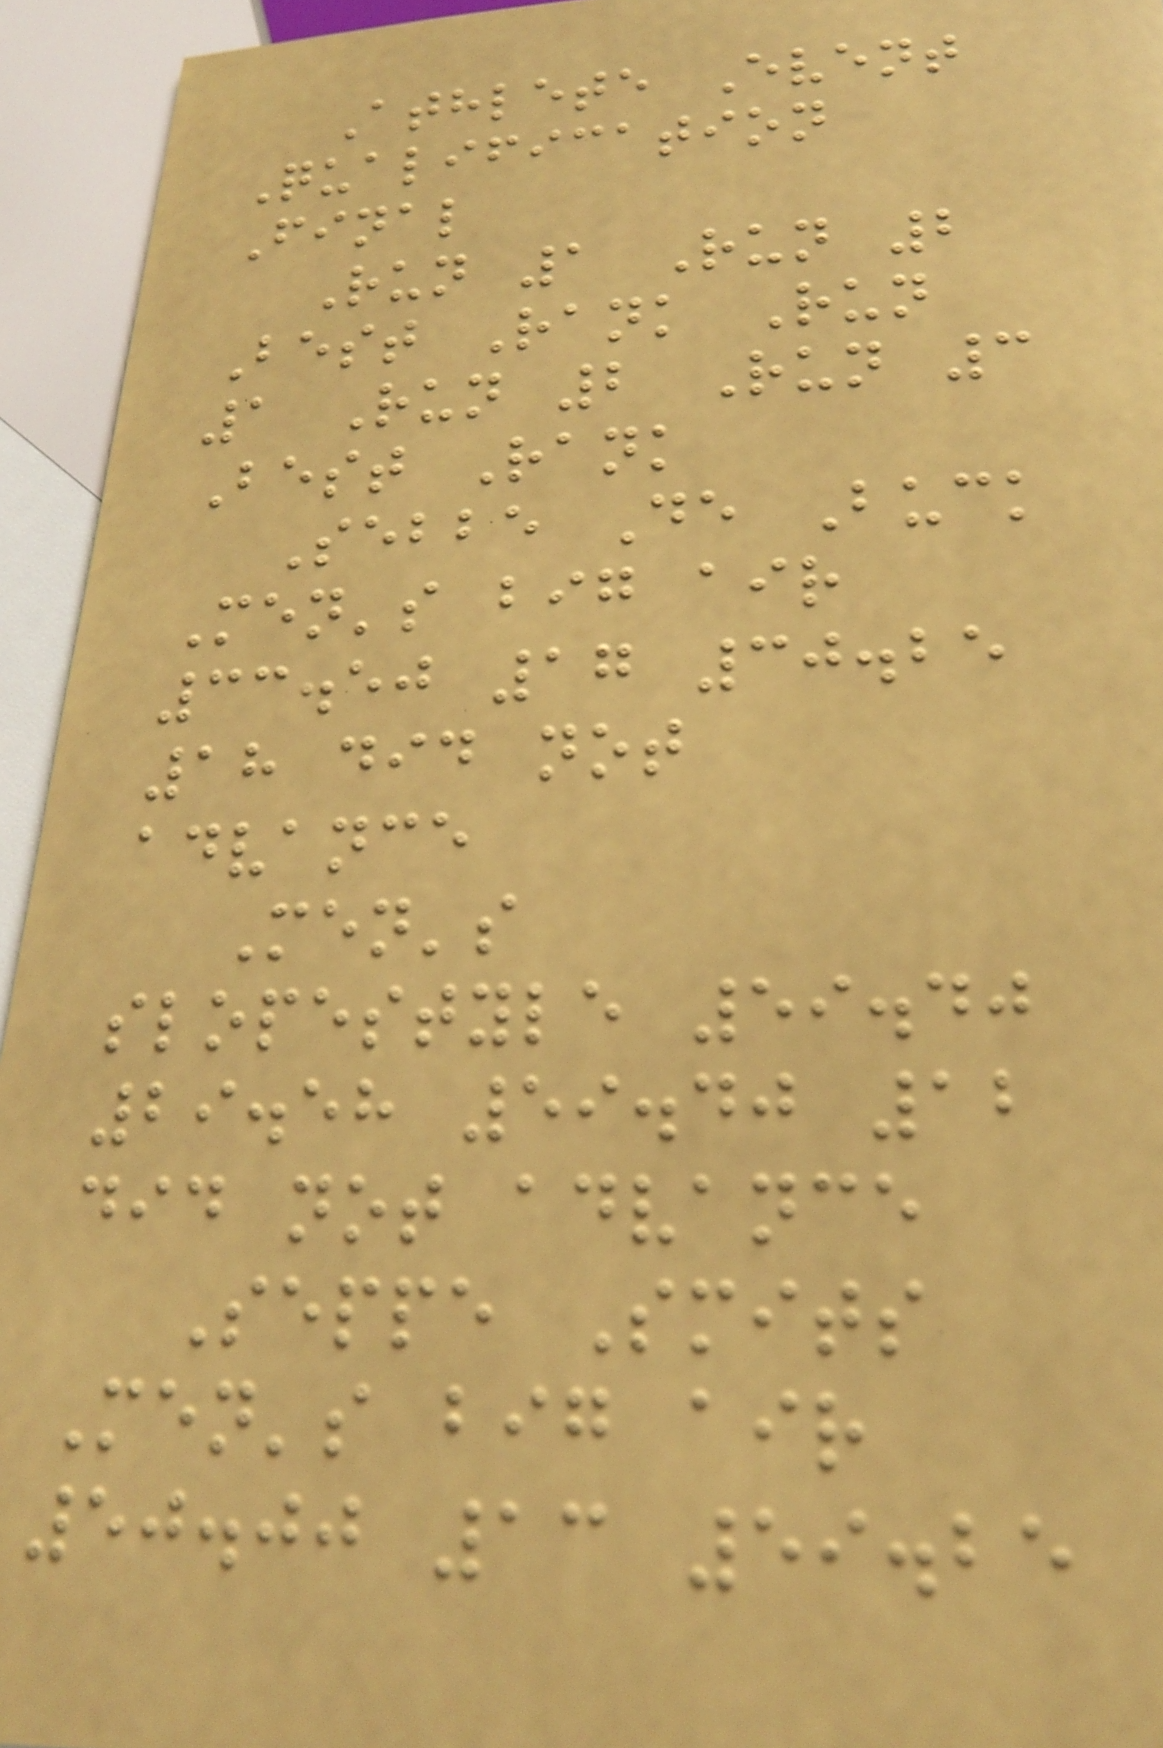Athlete Event
Qualification
Final
Run 1 Run 2
Best Rank Run
1 Run 2 Run 3
Best Rank
Sebbe De Buck
Men's big air
33.50 17 30.25
18 did not
advance
Men's
slopestyle 59.40
29.58 59.40 12
did not advance
Seppe Smits
Men's big air
50.00 13 59.25
